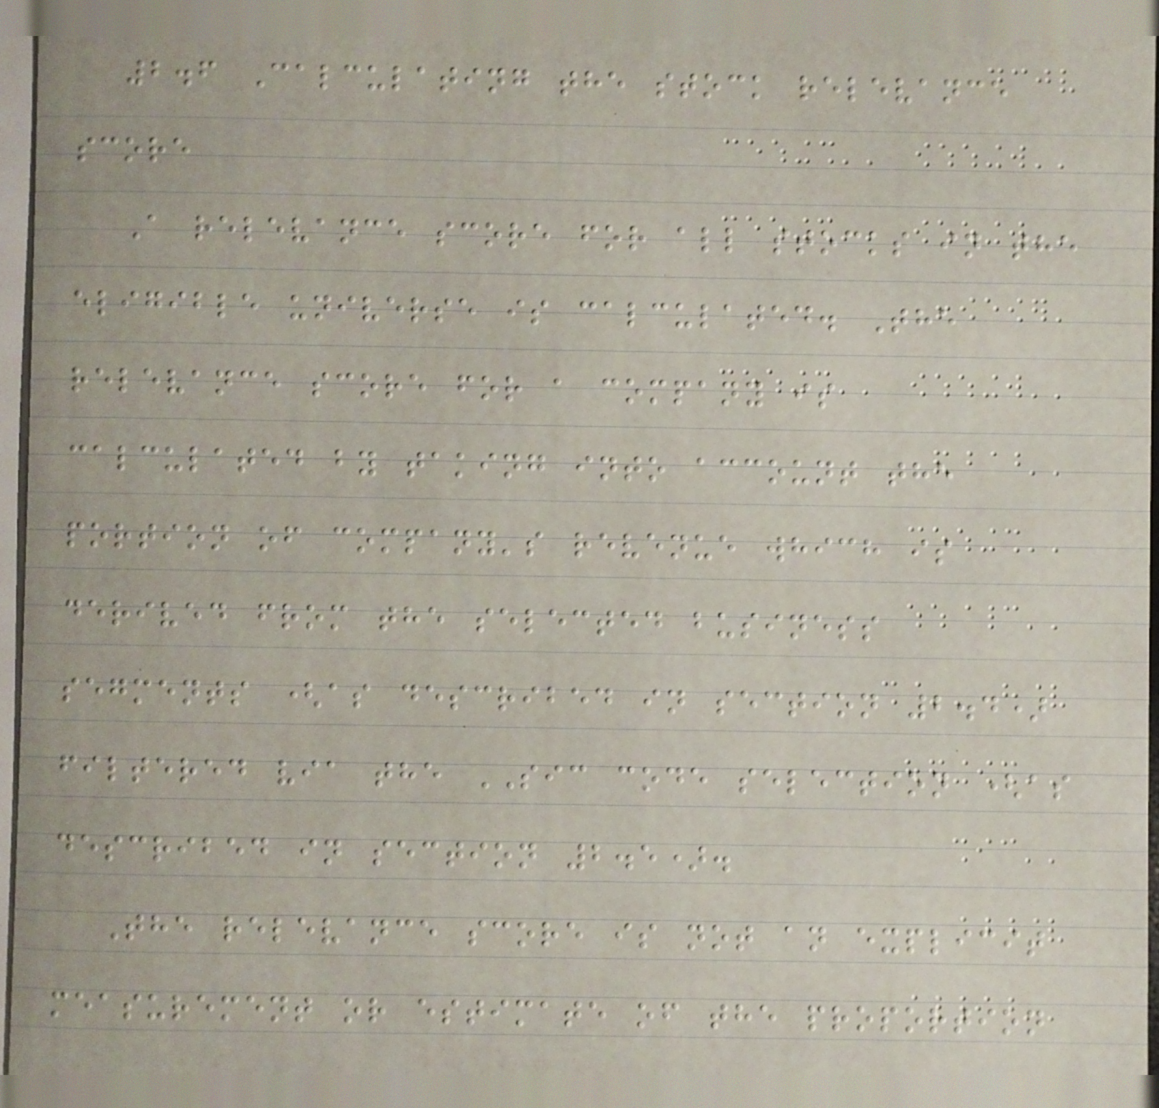2.6 Calculating the stock relevance
score
A relevance score for all stocks in the
eligible universe is calculated. The
relevance score for a company is
calculated by taking into account the
portion of company's revenue which is
derived from the selected business
segments (as described in section 2.4)
filtered via the SIC code selection (as
described in section 2.5).
The relevance score is not an explicit
measurement or estimate of the proportion
